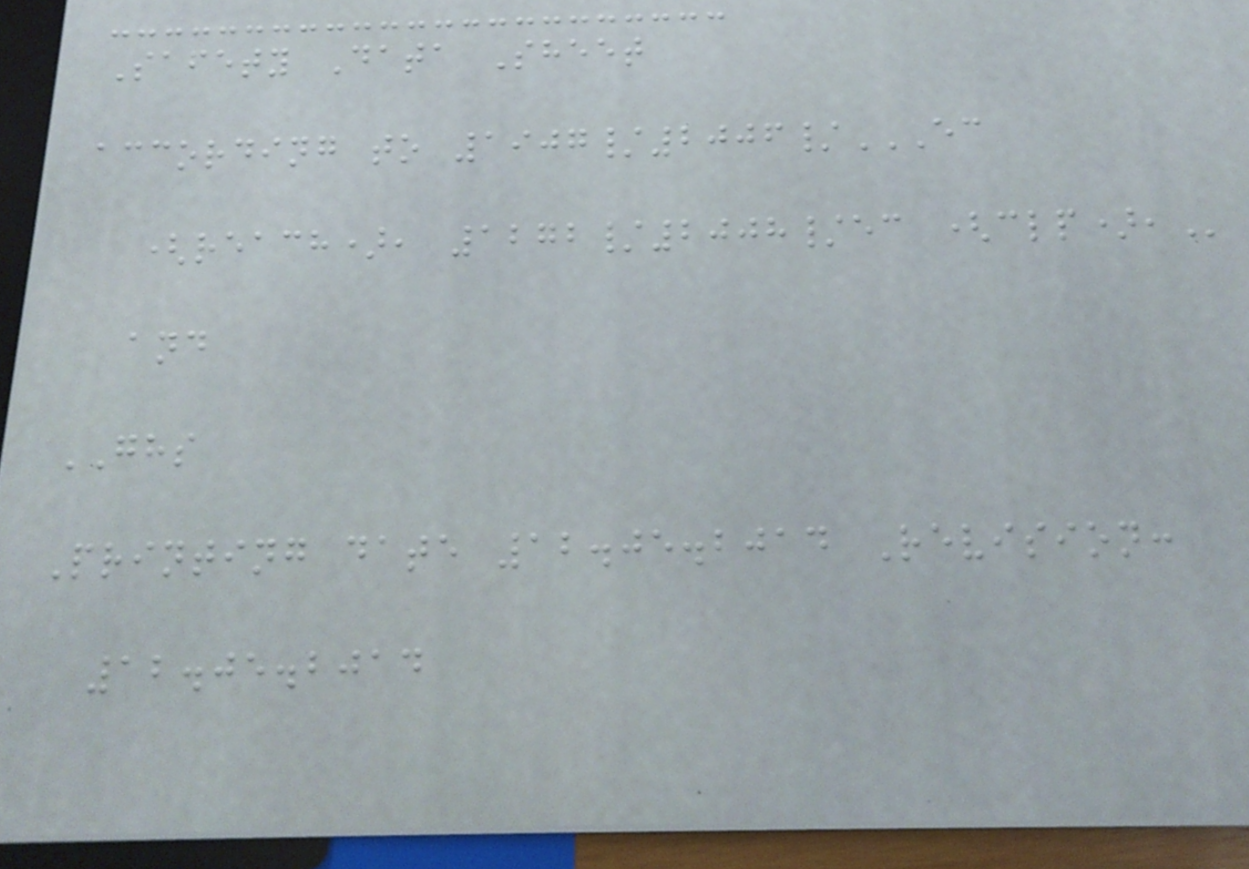Safety Data Sheet
according to 1907/2006/EC
(REACH), 1272/2008/EC (CLP),
and
GHS
Printing date 12.05.2014 Revision:
12.05.2014
